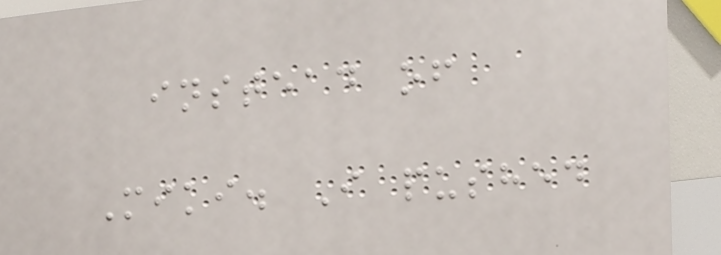instead of
Miki. I pushed
